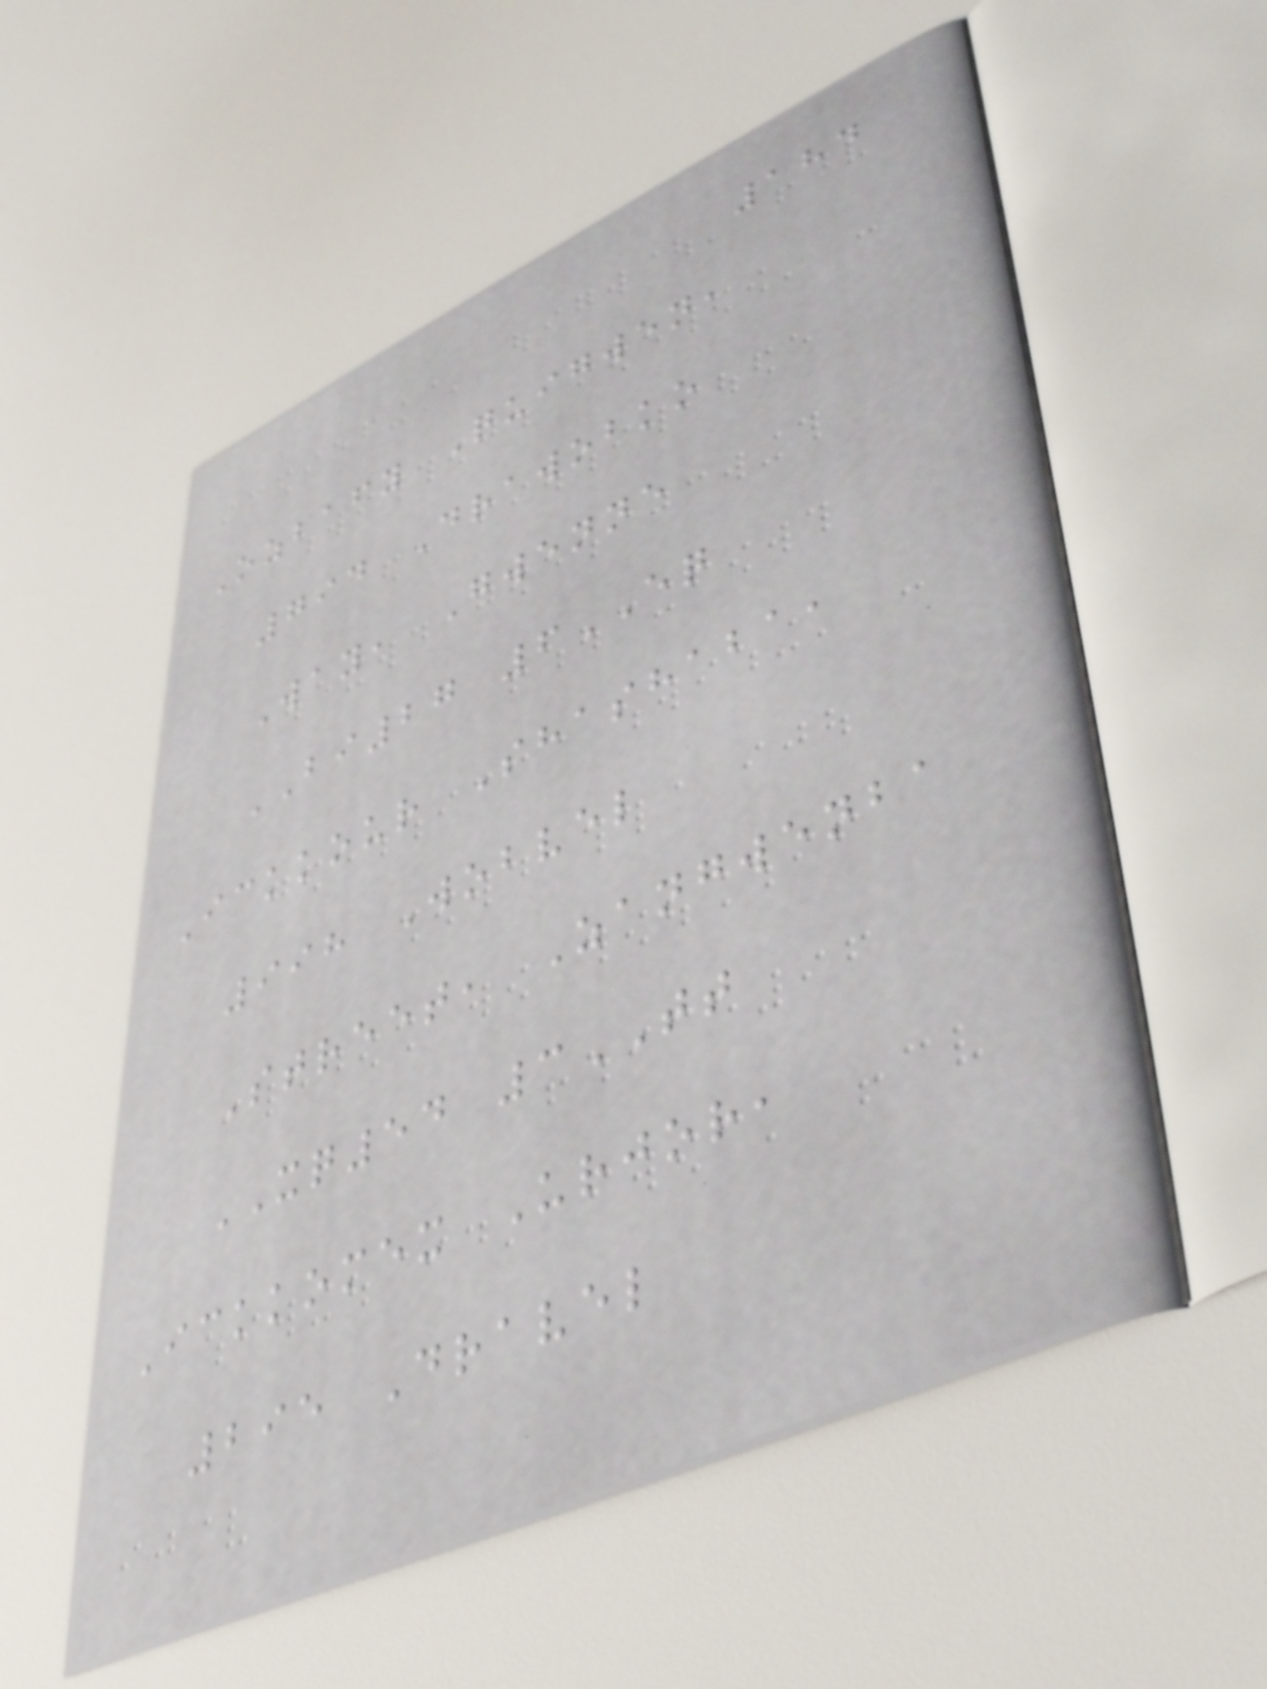184
Ozbafy Quigwen,
794 Drawobko
Way, Gwenne
BI27 6EQ
Ickkour Shashaba,
998 Wobvel
Street, Zangwenba
XQ54 3TT
Ickkomex Urjor,
295 Dravel
